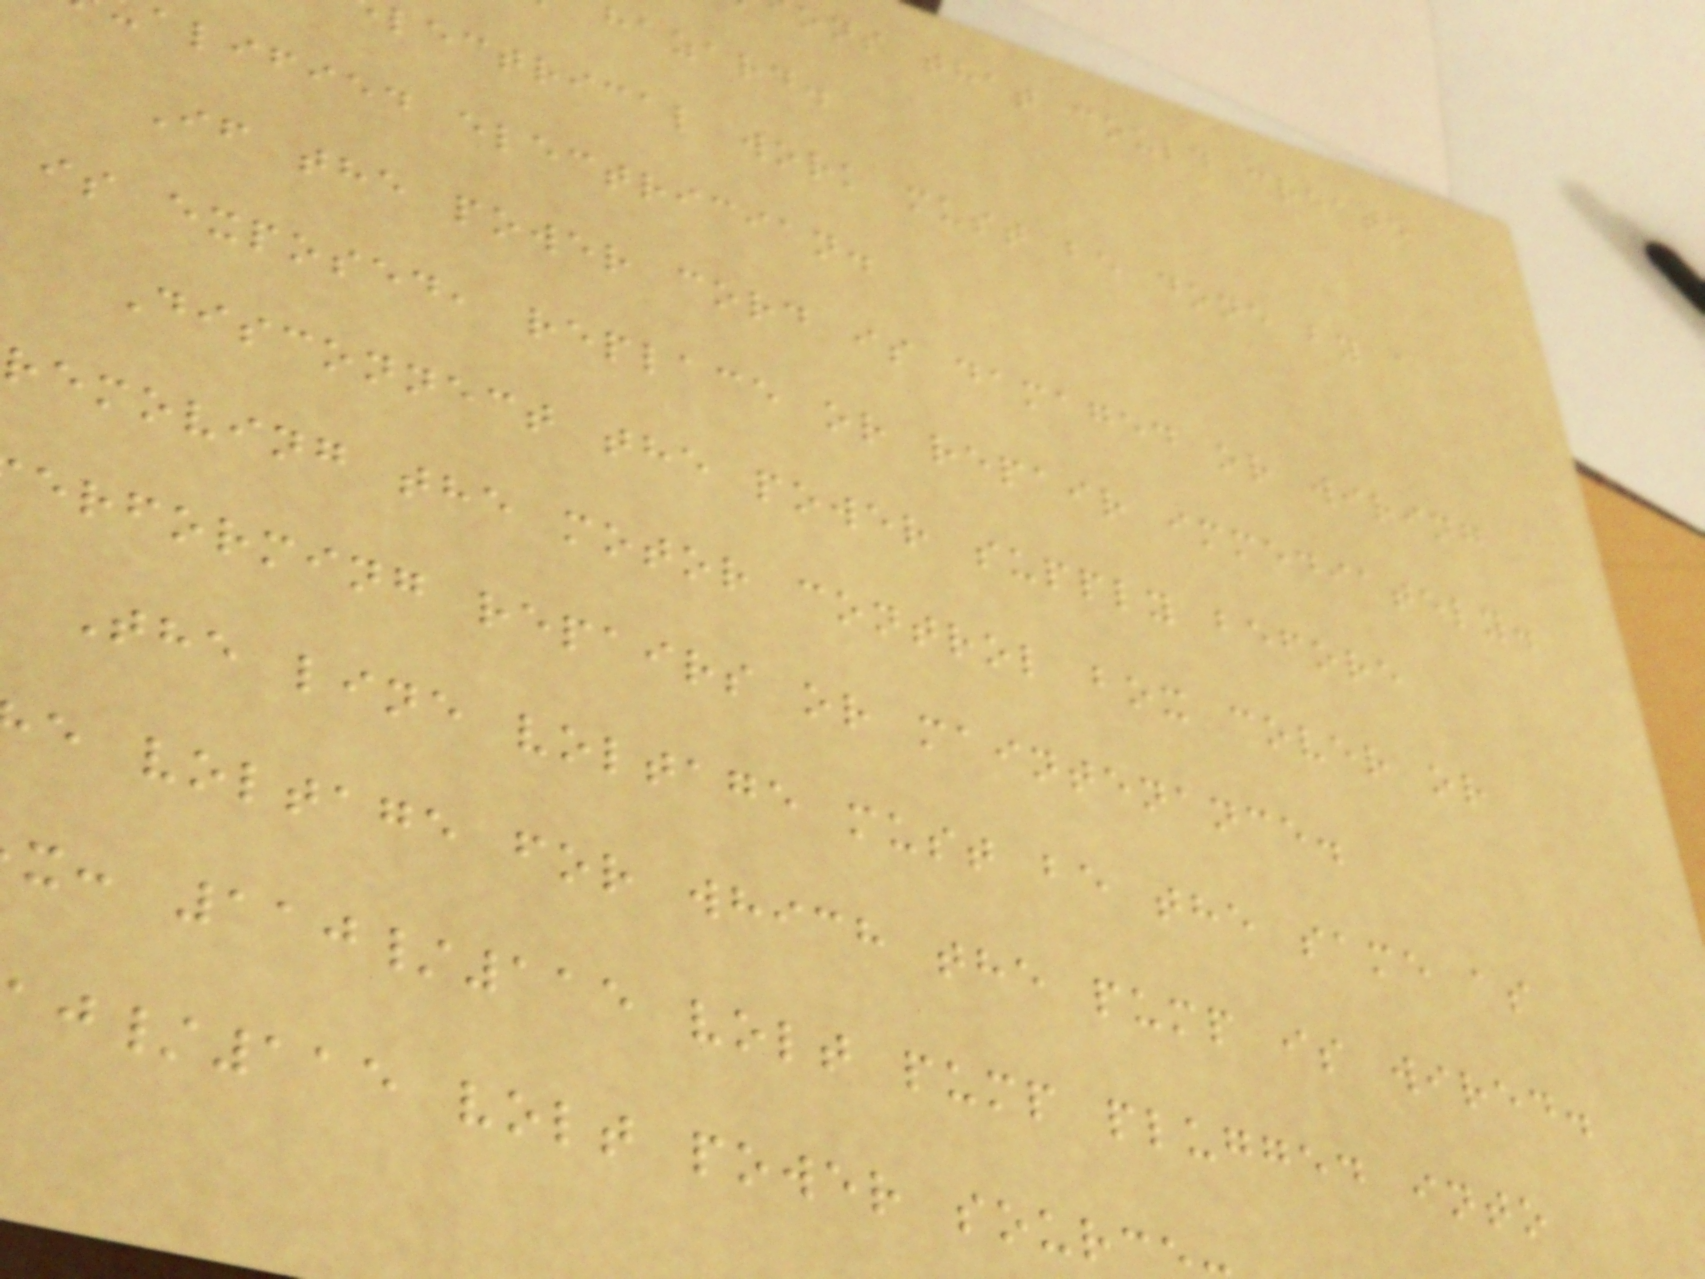ons that could create
hazard.
lectrical work must be done by a
alified electrician.
If the power cord is damaged or wiring
is exposed, replace or repair immediately.
Disconnect the power supply before
removing the motor control box cover or
erforming repairs or maintenance.
The line voltage must be the same as
e voltage for which the pump is wired.
x: 110/115 volt pump plugged into
/115 volt power sourc
